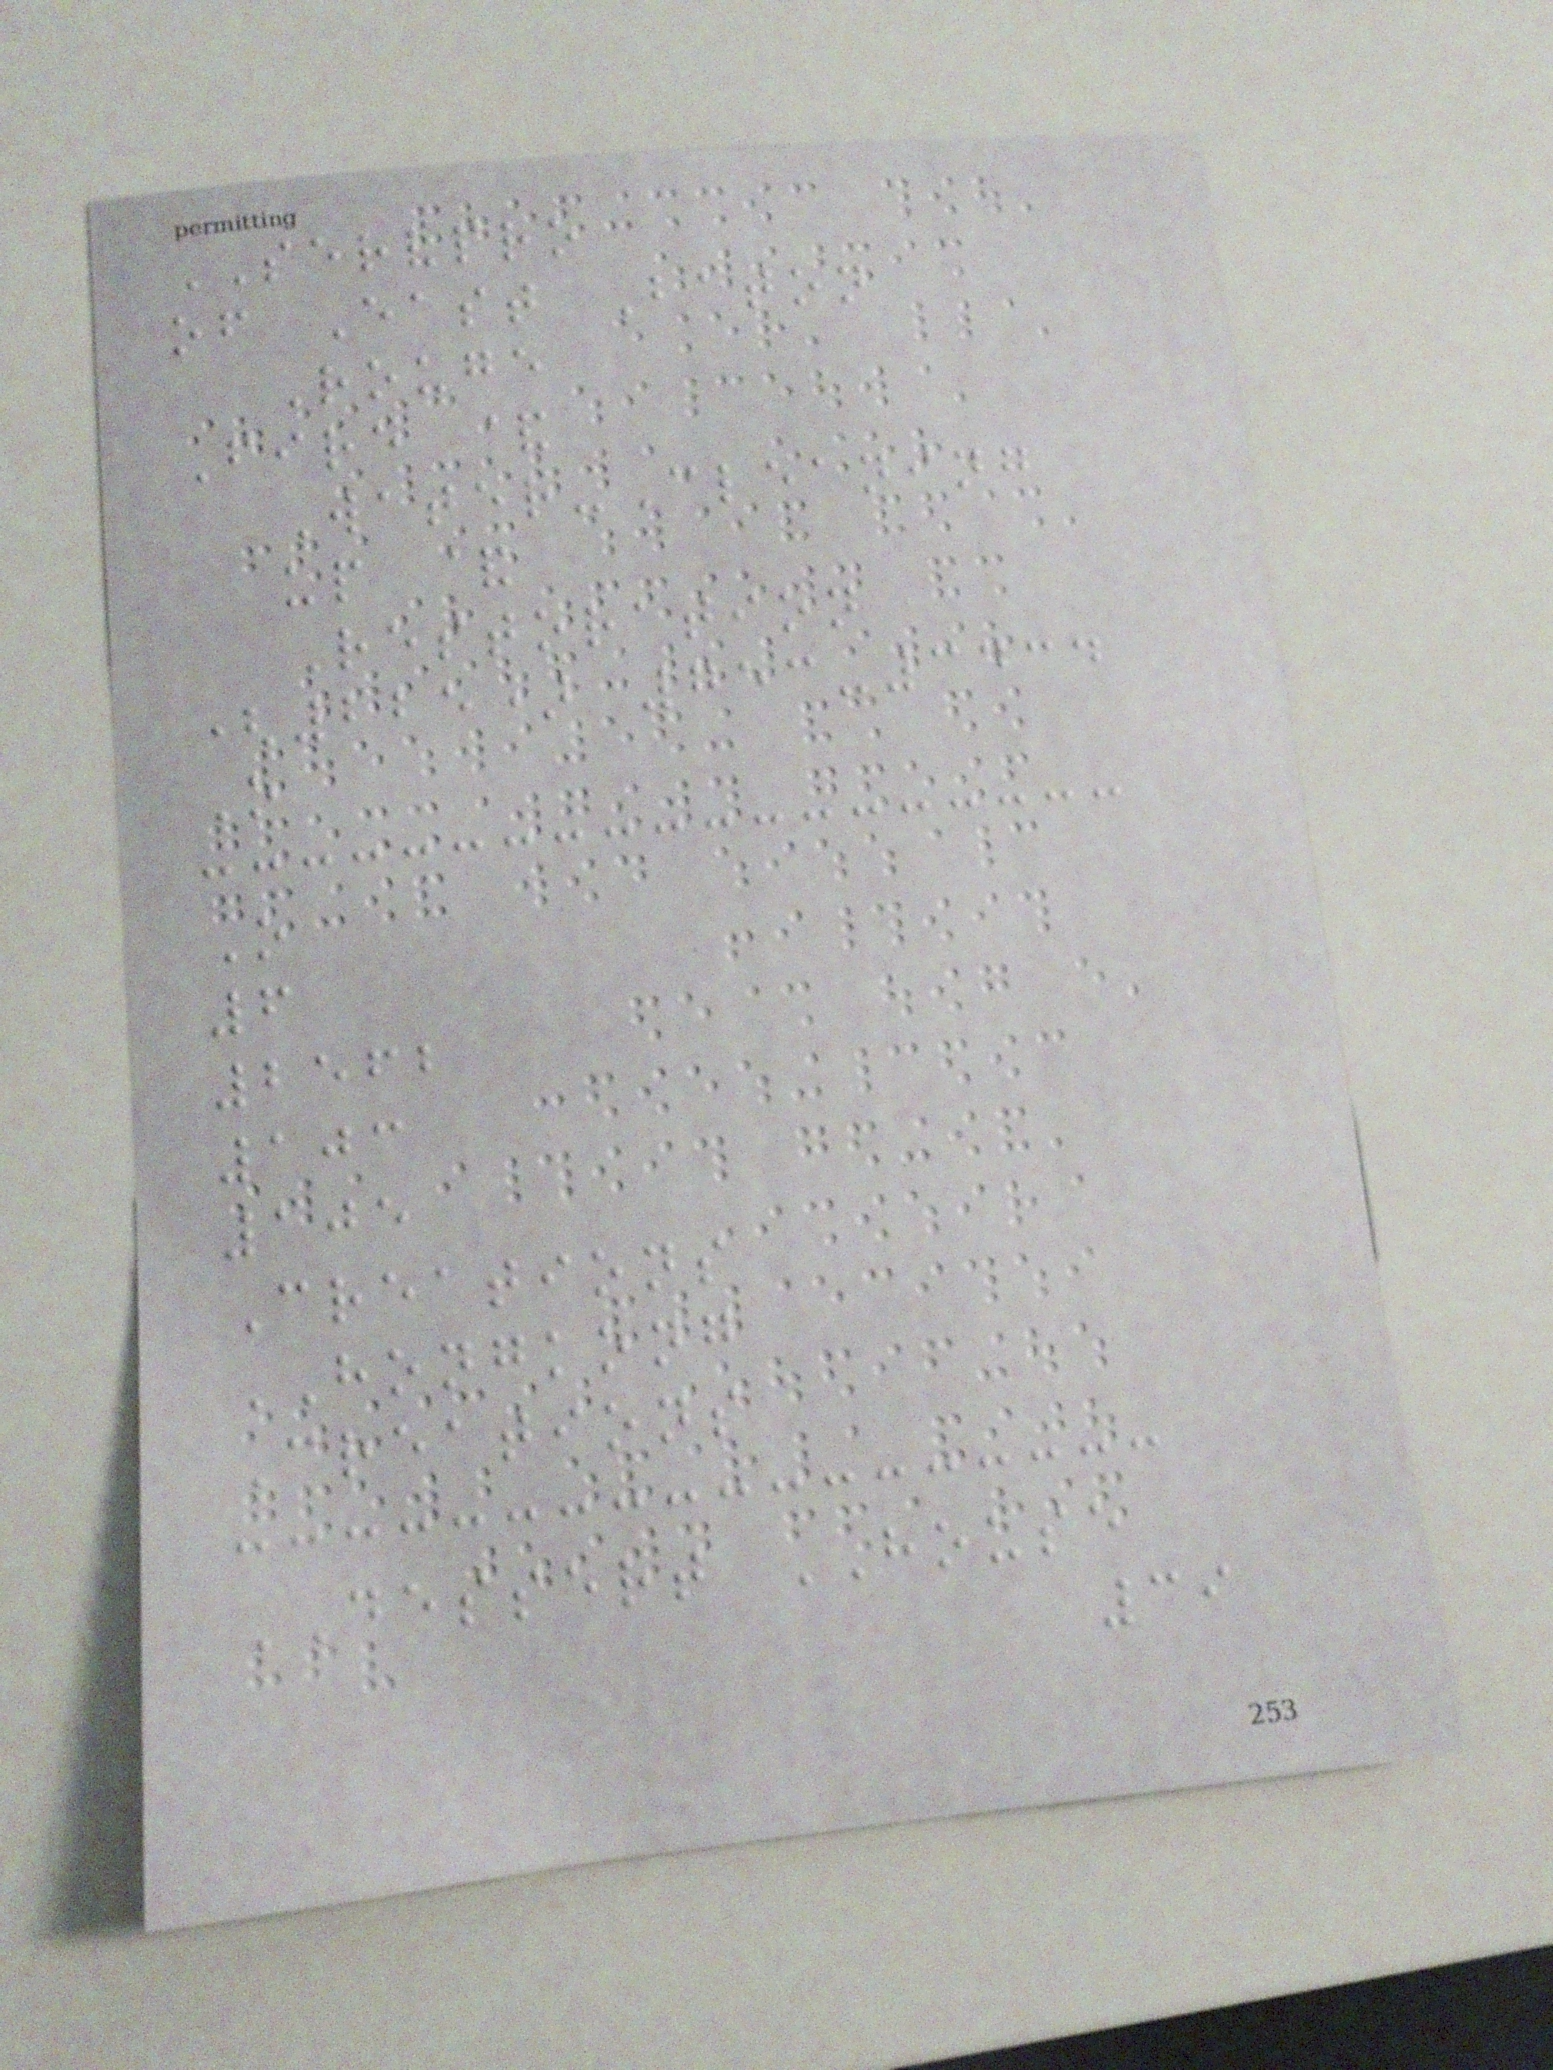SERVPRO
of East Baton
Rouge
Fire &
Water-Cleaning
up &
Restoration
(225) 753-3434
O
O
6
2562
103
105
Creations
HONGKONG
Creations
DESSERT HOUSE
39
